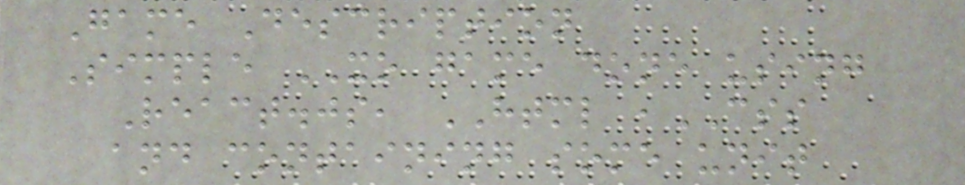Game Description
Simple XO game done using
React.js, HTML ,CSS
and containing some unit
